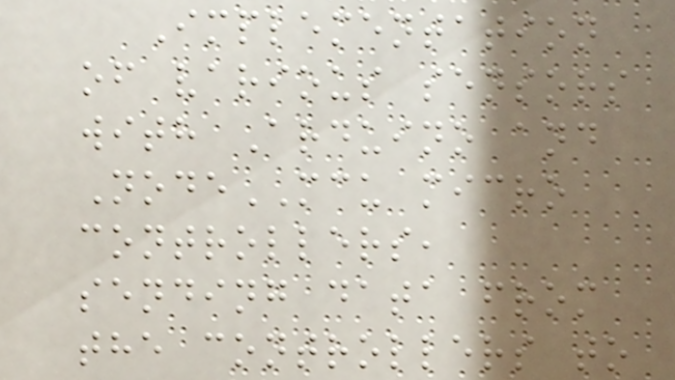Implementation
of various sensors
with Arduino and
NodeMCU micro
controllers,
sending data from
the controllers to
